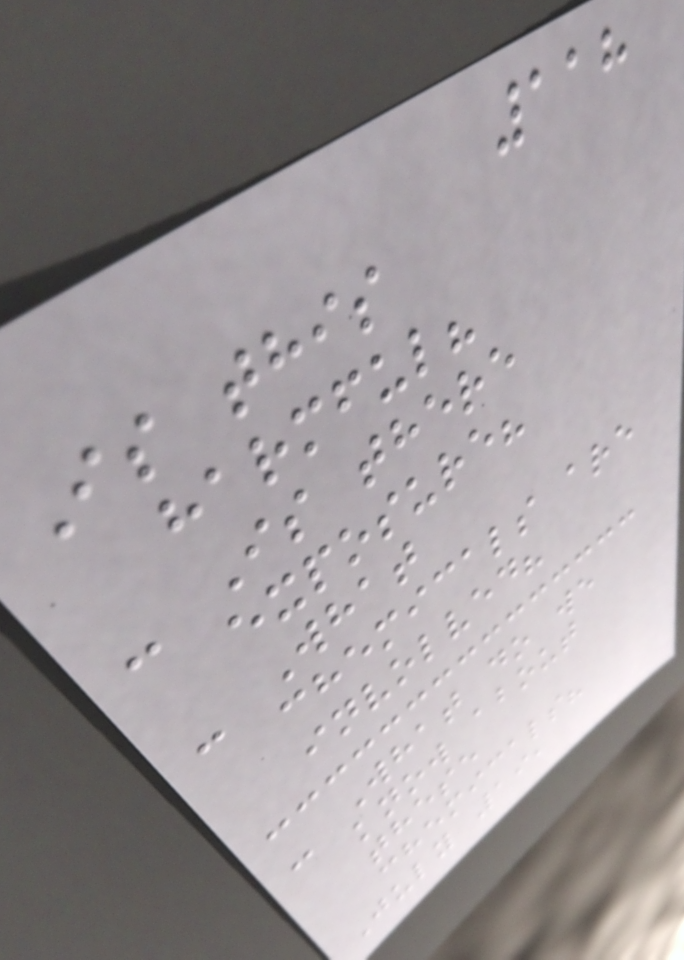118
Is this
harmful?
- Is there
exposure?
- What
chemicals are
involved?
- What do we
know about
these
chemicals?
July 19,
